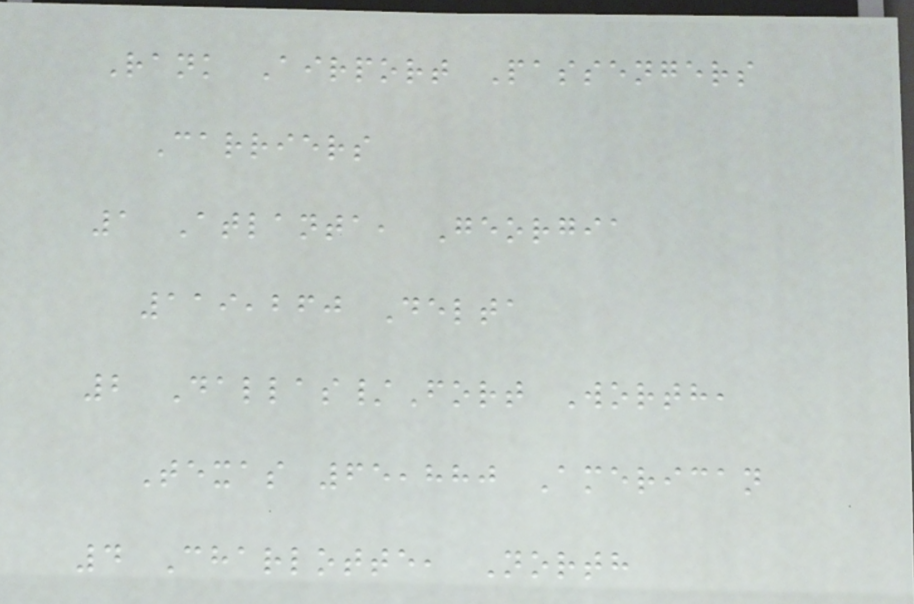Rank Airport Passengers
Carriers
1 Atlanta, Georgia
119,260 Delta
2 Dallas/Fort Worth,
Texas 65,880 American
4 Charlotte, North
